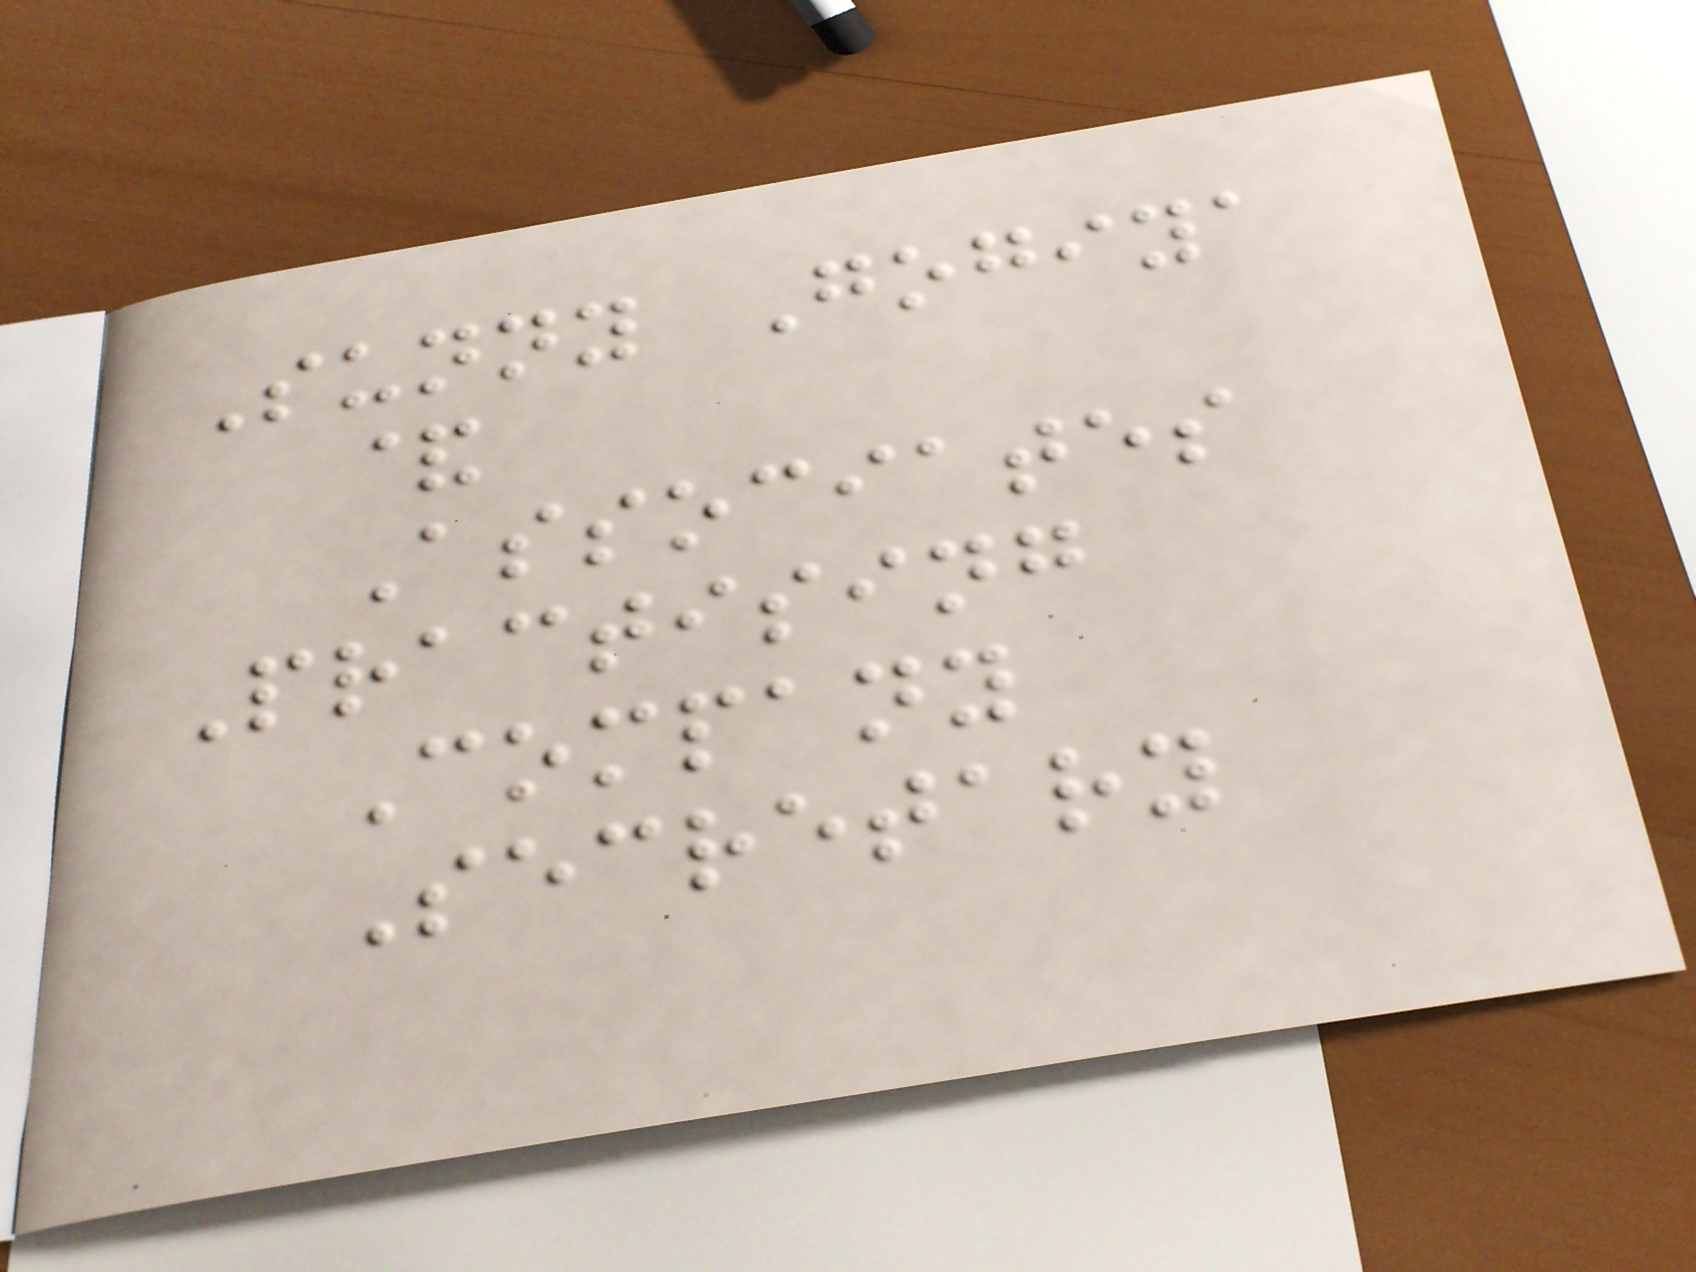Sunny Gogiya
&
Associates
Practising
Company
Secretary
